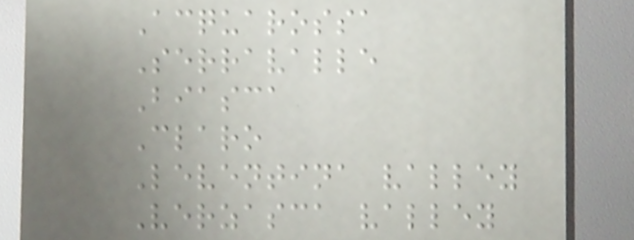Acquarossa
Serravalle
Biasca
Claro
Leventina valley
Verzasca valley
